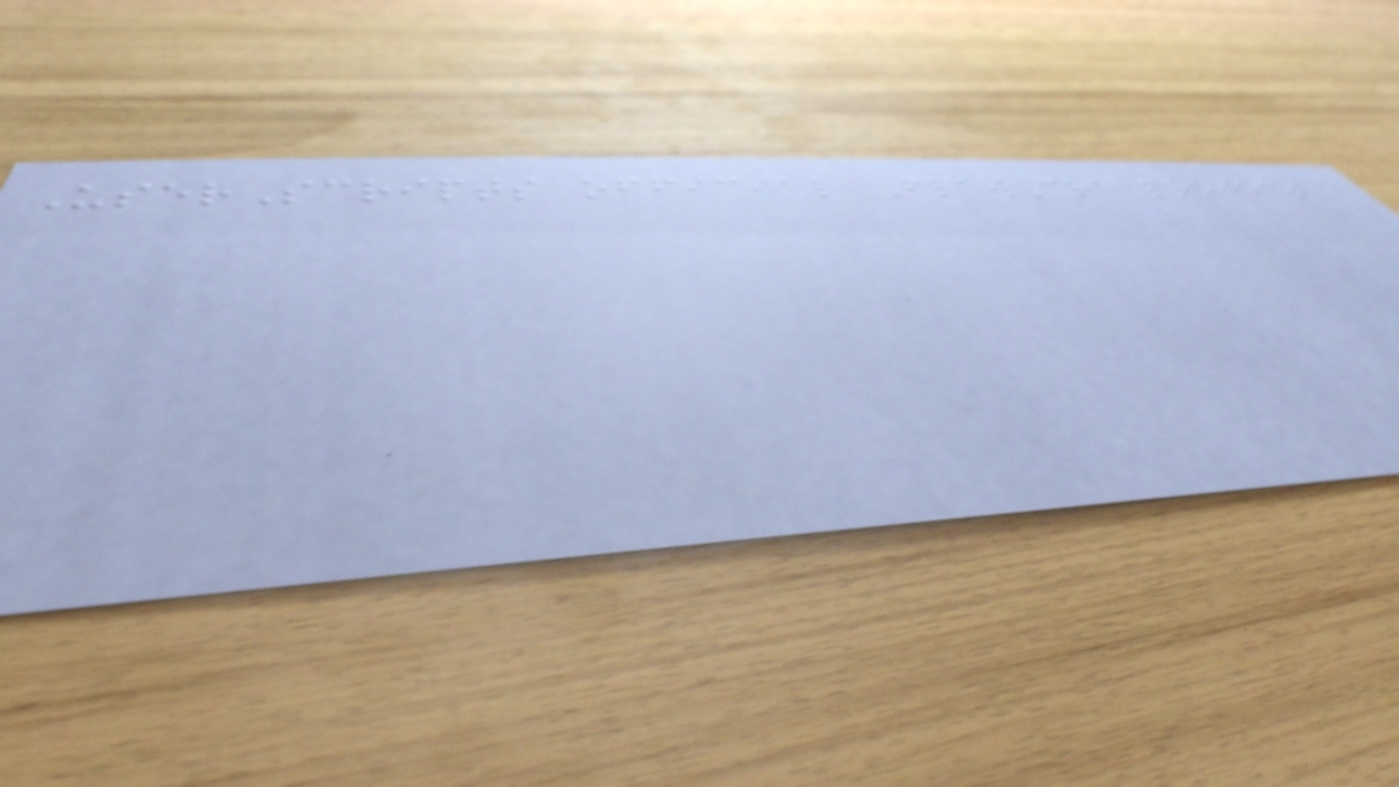UserScripts official FlawCra project
